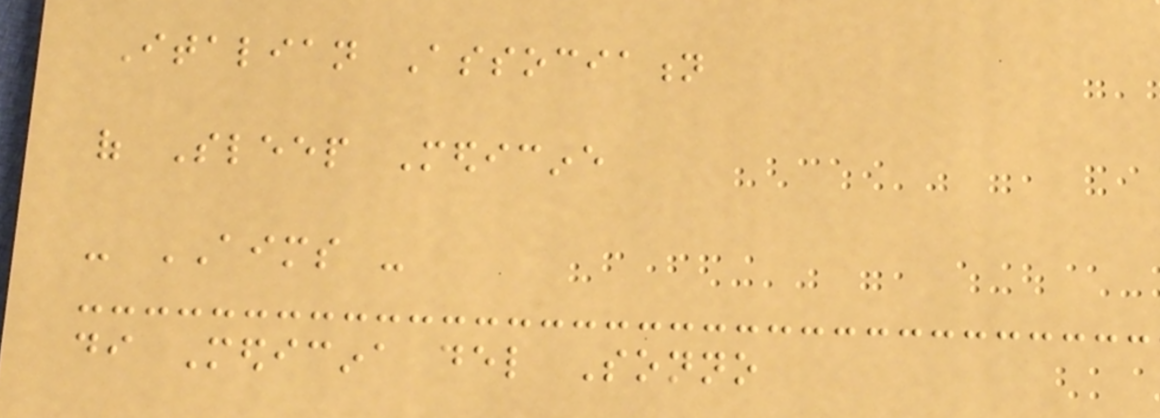Italian Association
of Sleep Medicine
- AIMS -
di Medicina del Sonno
